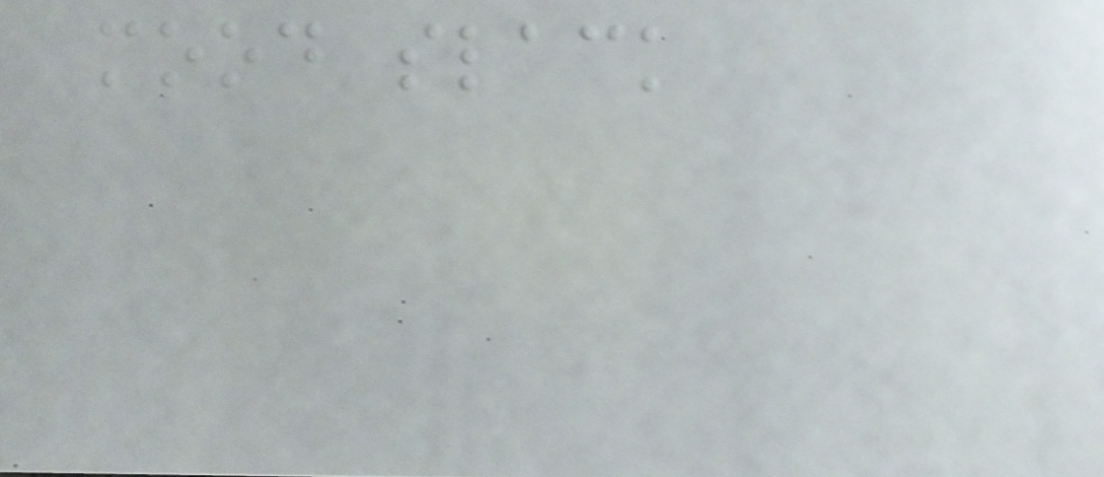mood slack
